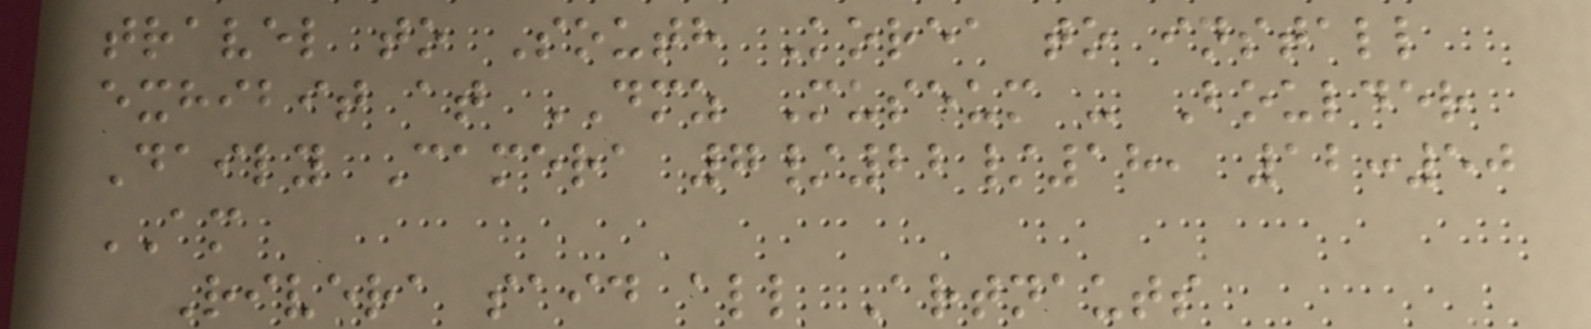travel to South Korea to install
exhibit at DMZ Museum - Boulder
Daily Camera 7/22/18, 12:50
AM
Rivera said all Artnauts
